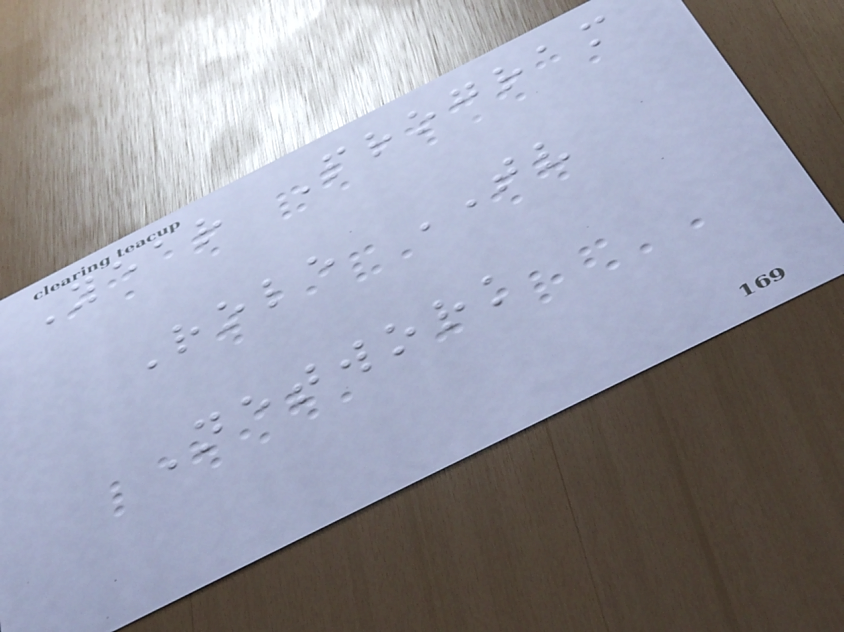Year Program
Role TV
Network
